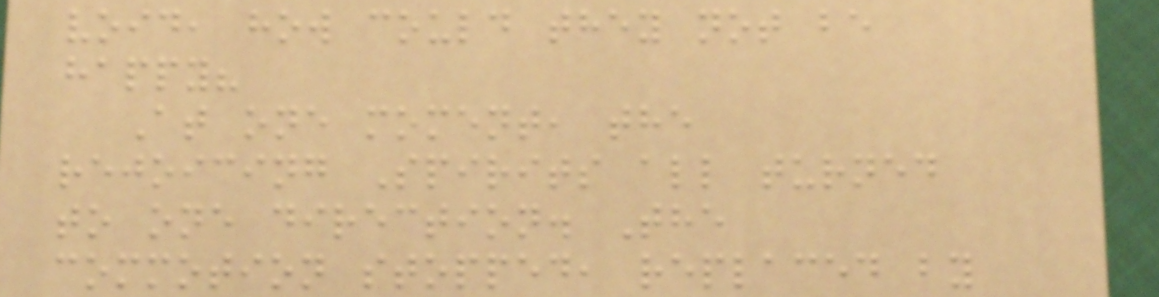void, how could they not be
happy?
At one moment, the
rejoicing Spirits all turned
to one direction. The
commotion stopped, replaced by
